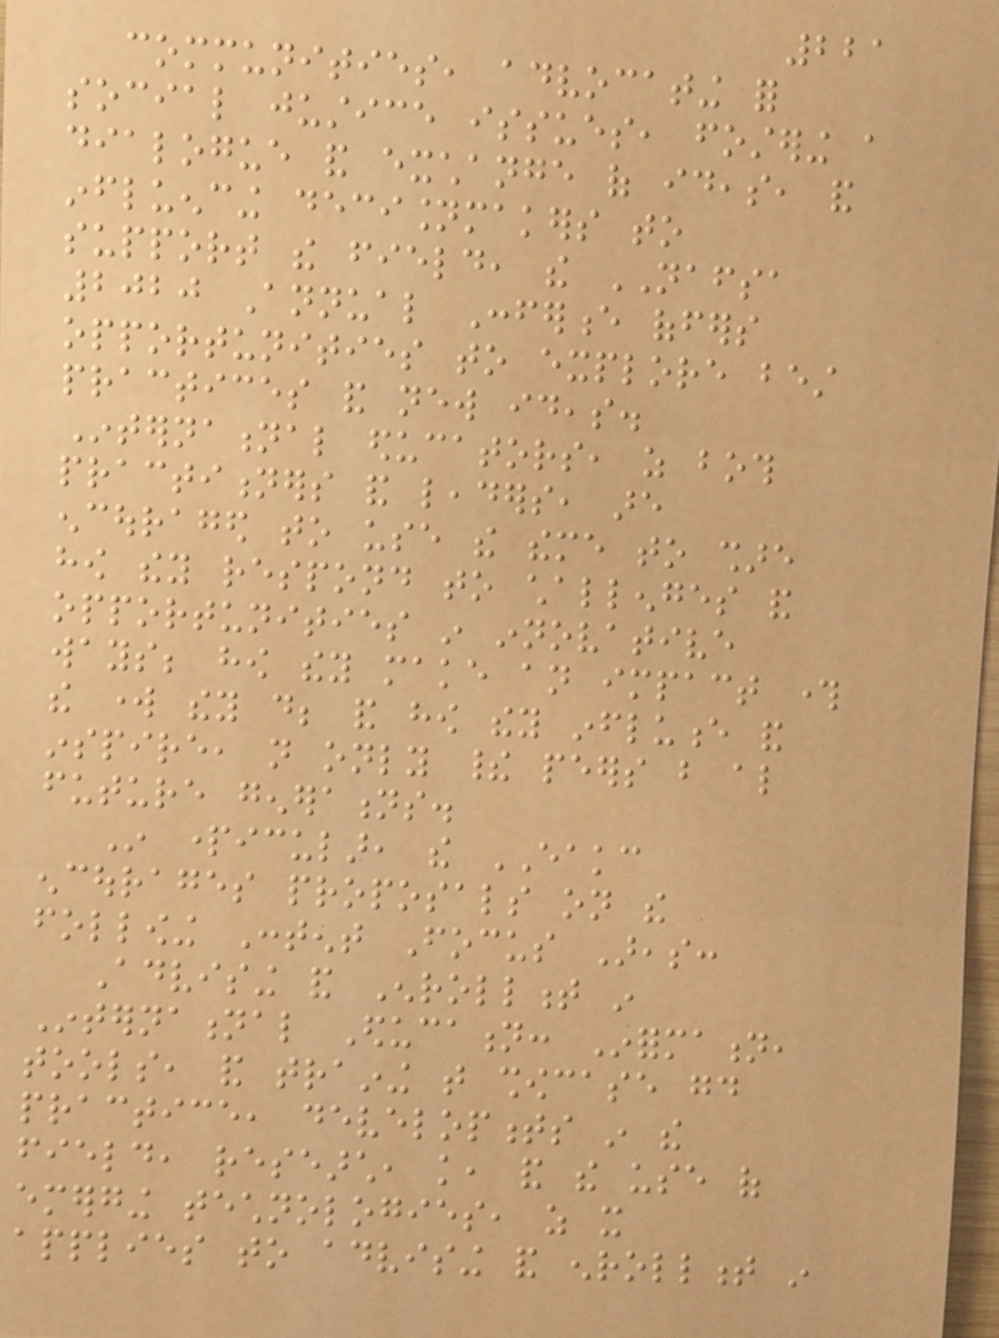221
communities, advocating for
social justice issues, fostering a
dialogue and exchange of ideas, and
influencing decisionmakers to
support the field, the NAFSA
2020 Annual Conference offers
opportunities to explore best
practices and new ideas.
International educators, as both
practitioners and leaders, are
encouraged to use the theme to share
how they respond to challenges and
opportunities in innovative
ways; how they make an impact through
the work they do; and how they influence and
inspire, not only their peers but also
future generations.
In particular, the EAKC
encourages proposals on the
following Content Focus Areas:
Advising and Enrollment in
International Education: Information,
tools, and training that showcase good
practice, developments in the
field, research, knowledge, and the use of
emerging technologies, as it
applies to advising and enrollment in
